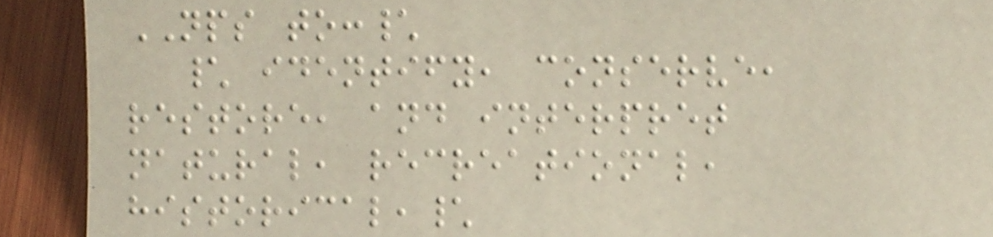NPS to:\
\ identify, conserve,
restore, and interpret
natural, recreational,
historical,\
